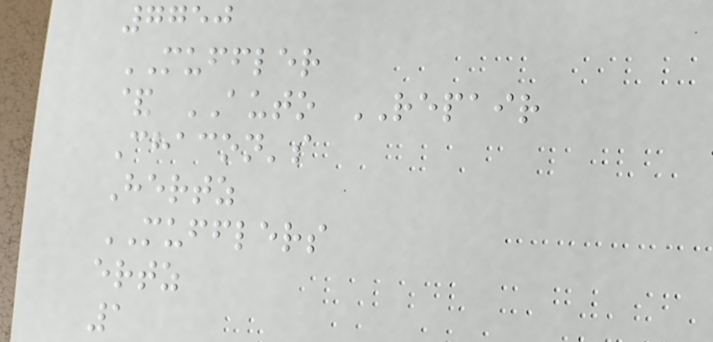7750
MUFFLER
& AUTO REPAIR
Chacon's
Hertz
MUFFLERS
ertz
1
